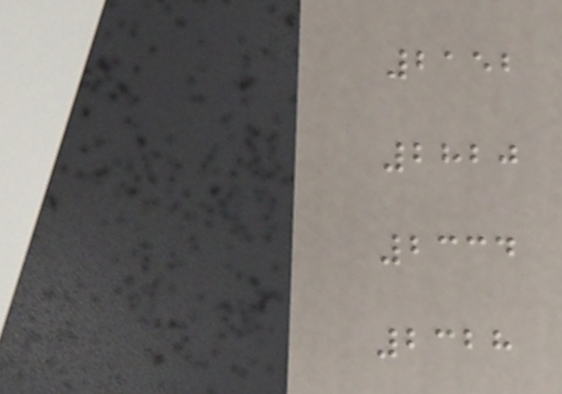2152
2820
2334
2328
